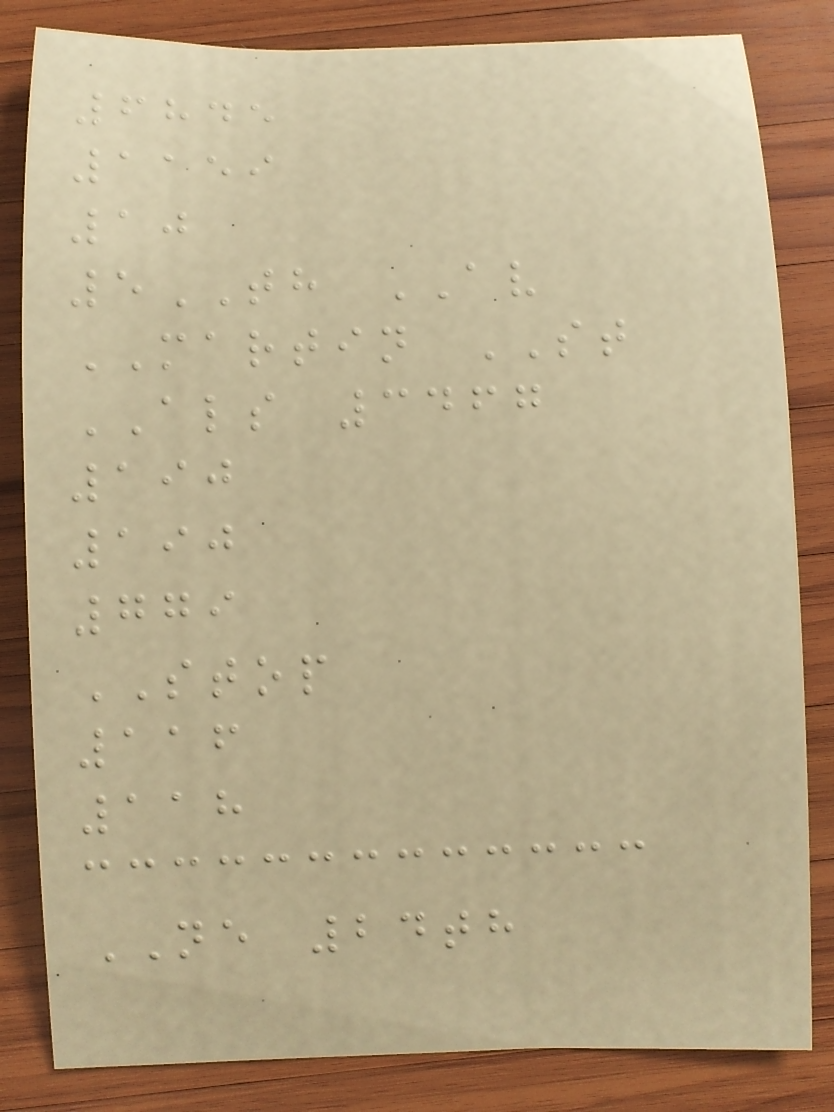6845
1159
10
5TH AV
MARTIN ST
ALS 3467
190
190
779
STOP
116
118
NE 24th
